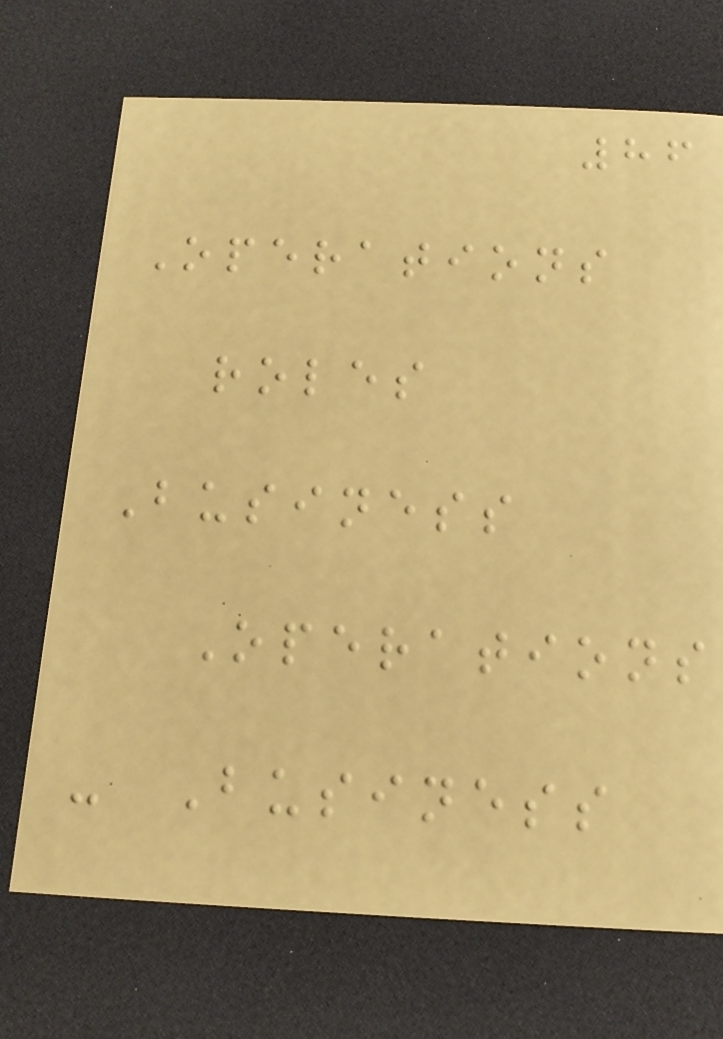86
Operations
roles
Business
Operations
- Business
